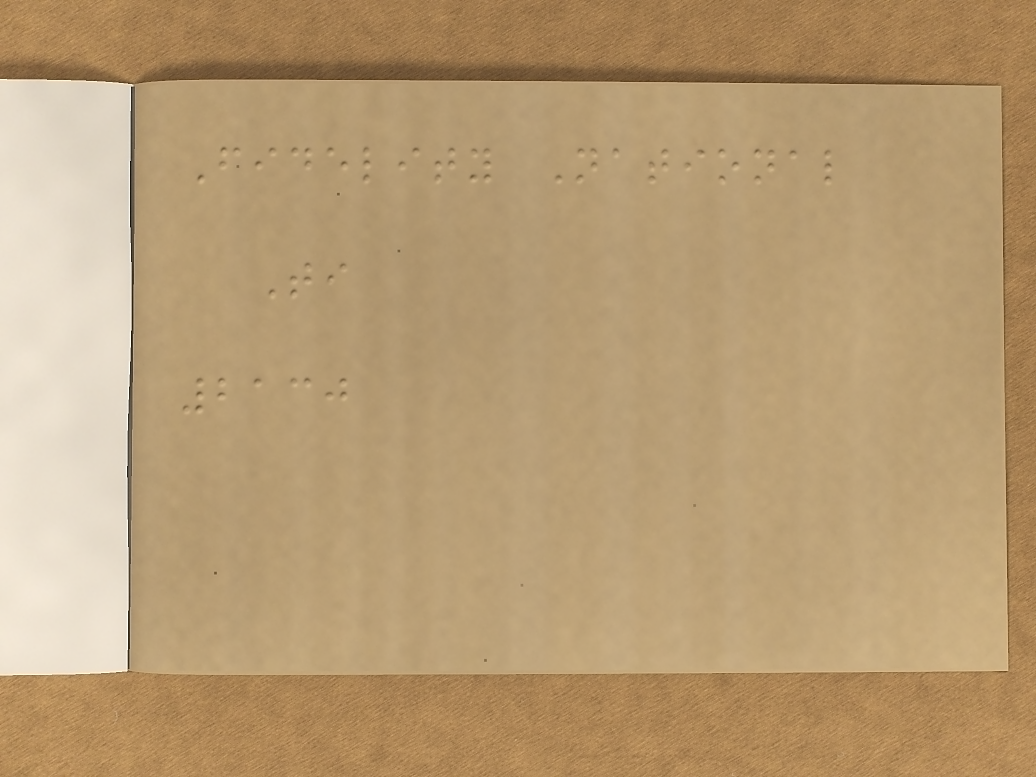Fidelity National
Ti
2130
